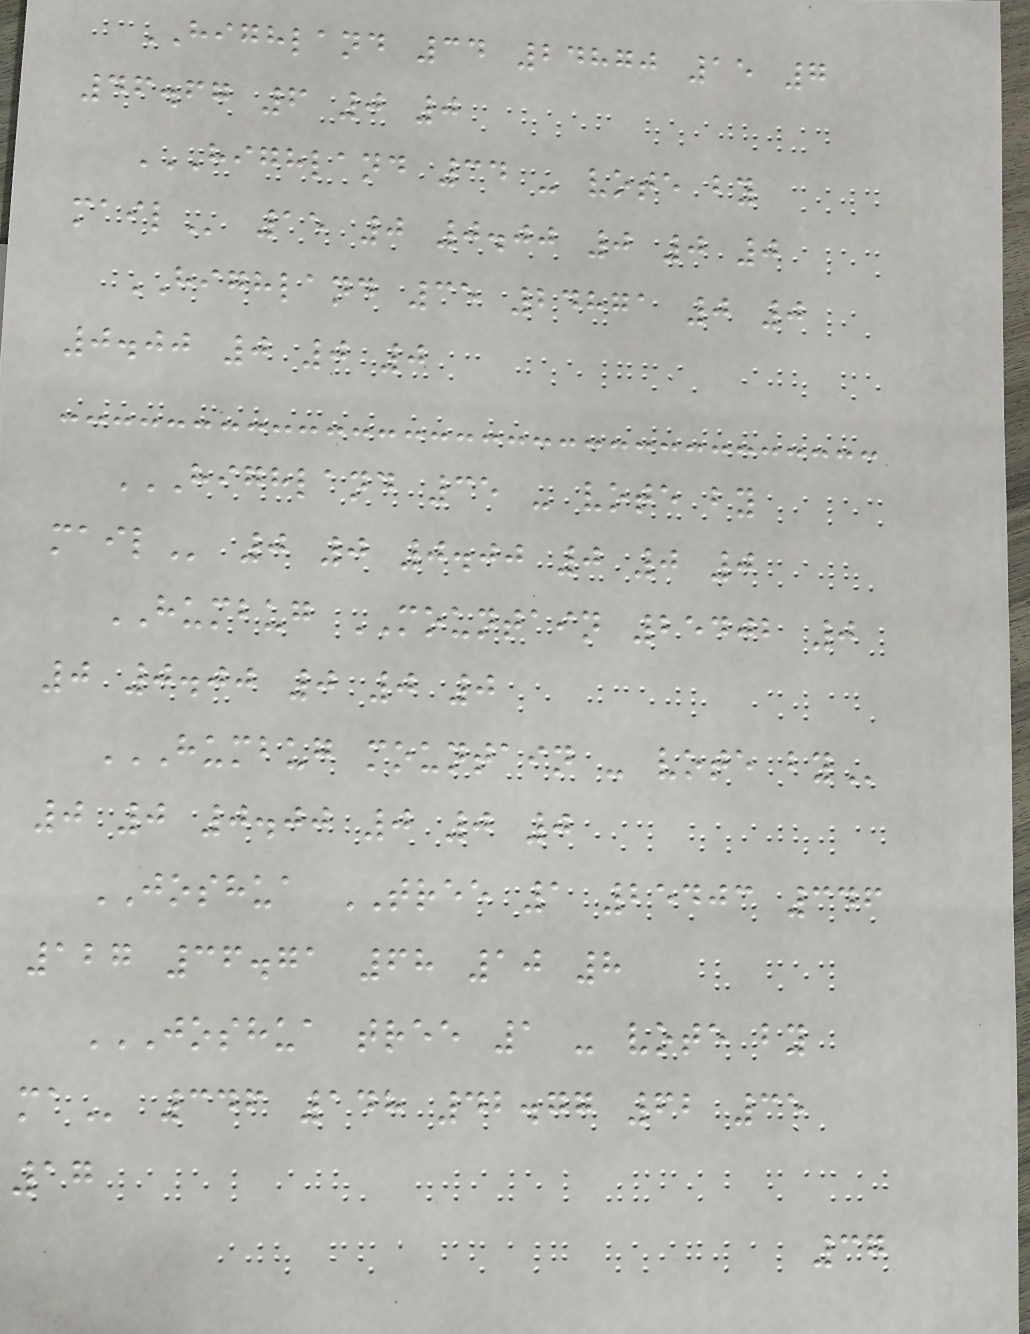HIGHLAND 34 24870 15 7
46.67 6 0 0
HIGHLAND 34 - VOTE BY
MAIL 15 0 0.00 0 0 0
HIGHLAND 35 24871 0 0
0.00 0 0 0
HIGHLAND 35 - VOTE BY
MAIL 0 0 0.00 0 0 0
HUMBUG MOUNTAIN 25402 0
0 0.00 0 0 0
HUMBUG MOUNTAIN - VOTE BY
0 0 0.00 0 0 0
JOSHUA TREE 1 25403 346
127 36.71 68 10 8
JOSHUA TREE 1 - VOTE BY
MA 346 148 42.77 62 35
17
37
